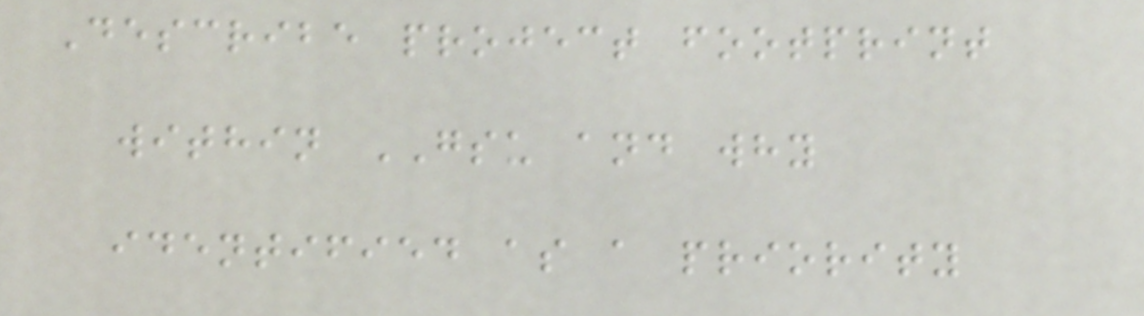Describe project footprint
within GSU and why
identified as a priority
